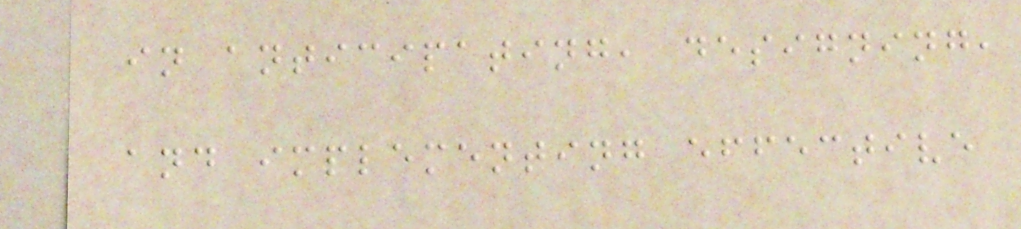in anticipating, designing,
and implementing effective
